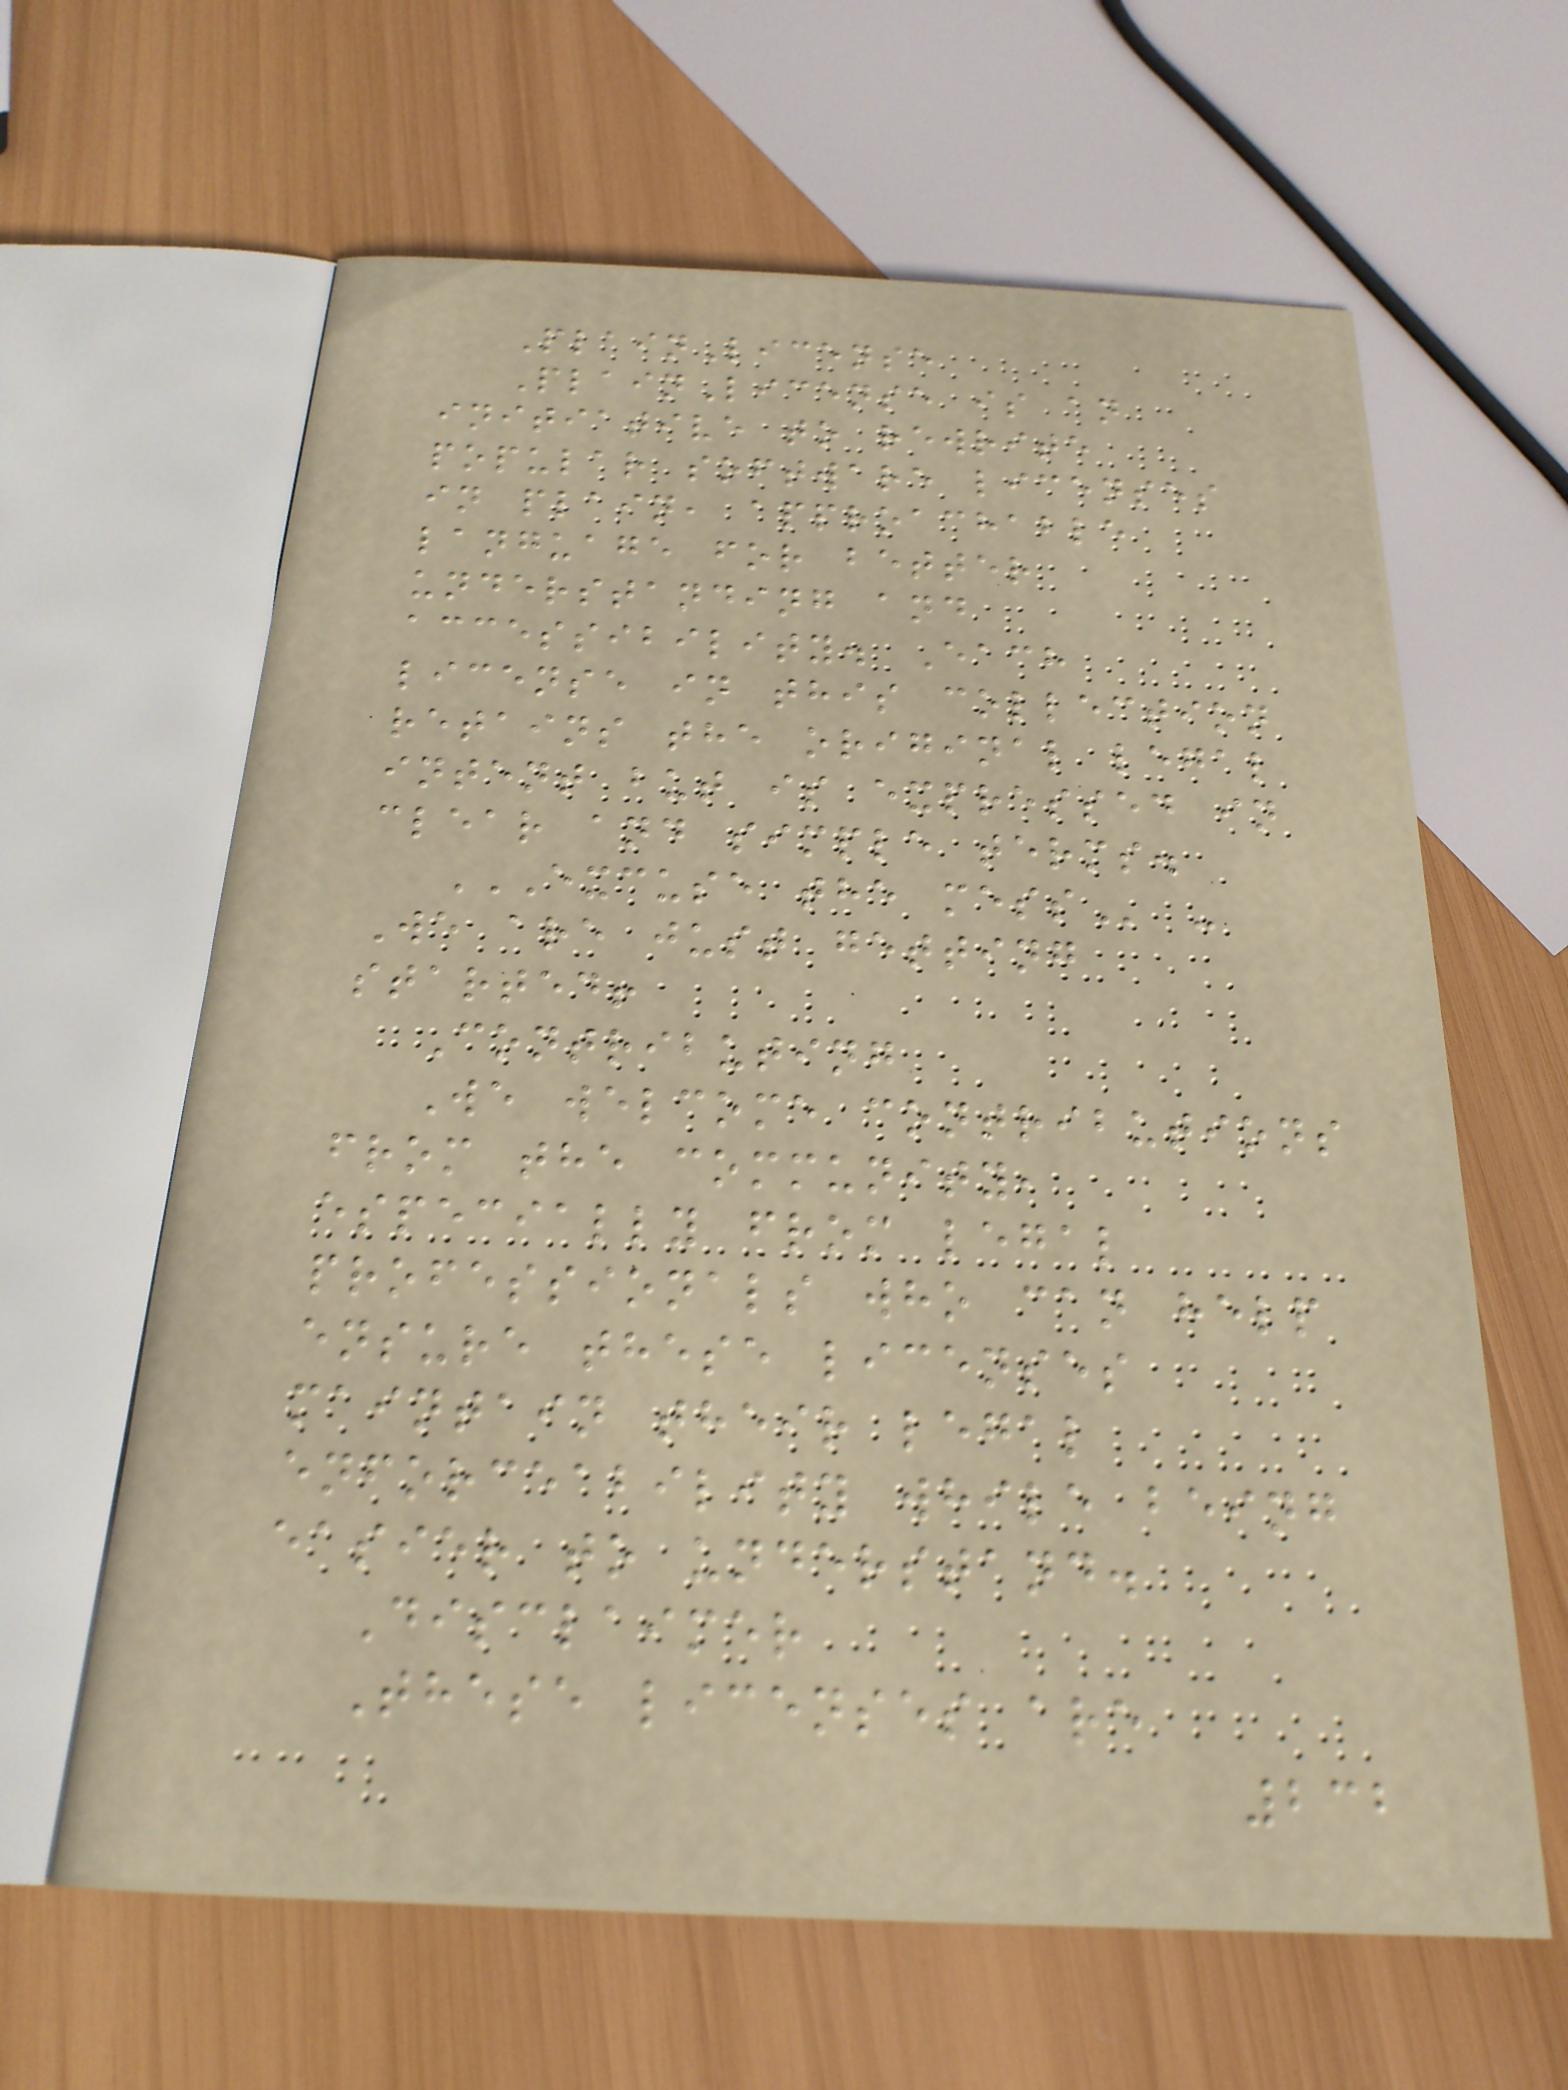PlainLicense
PlainLicense is an
initiative to rewrite
popular software licenses
in plain, approachable
language for better
understanding and
accessibility. Each
license in this collection
retains the original legal
intent but is expressed in
clear and simple terms.
EXCUSE THE MESS -
We are just getting
started!
Contributing
We welcome contributions
from the community,
especially from legal
professionals who can help
ensure these licenses
maintain their legal
enforceability while being
easier to understand.
Disclaimer
These licenses are
232
